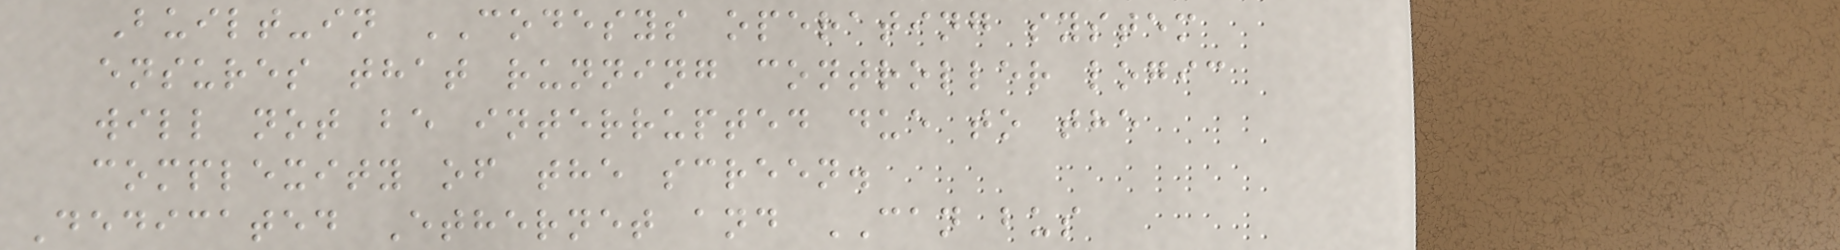Built-in CODESYS operating system
ensures that running controller logic
will not be interrupted due to the
complexity of the screen.
Dedicated Ethernet and CAN bus
